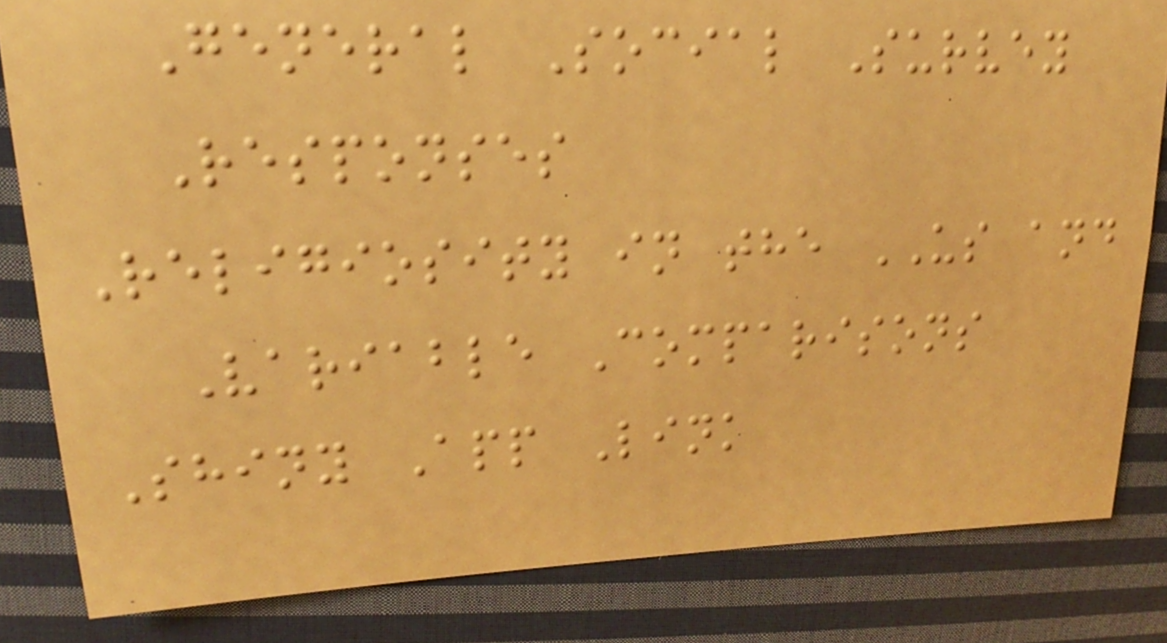General Social Survey
Responses
Religiosity in the US and
Variable Comparisons
Shiny App Link
